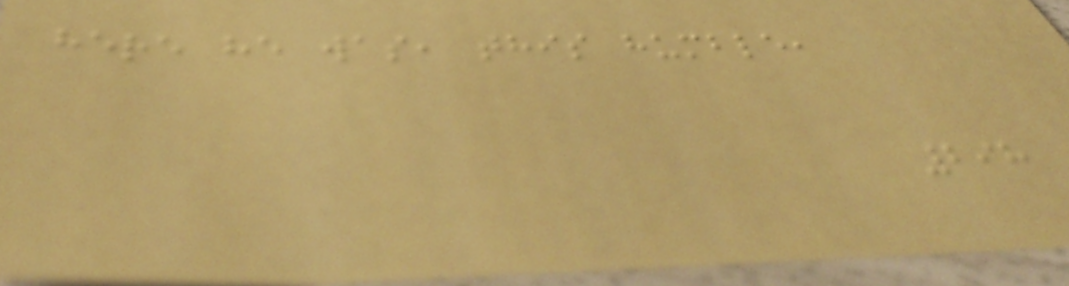here he was, this humble,
298
